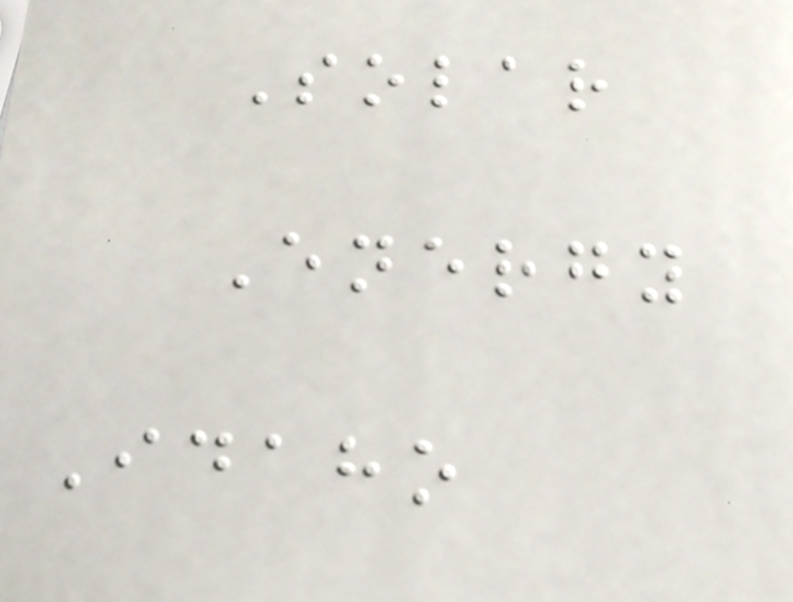Solar
Energy
Idaho
